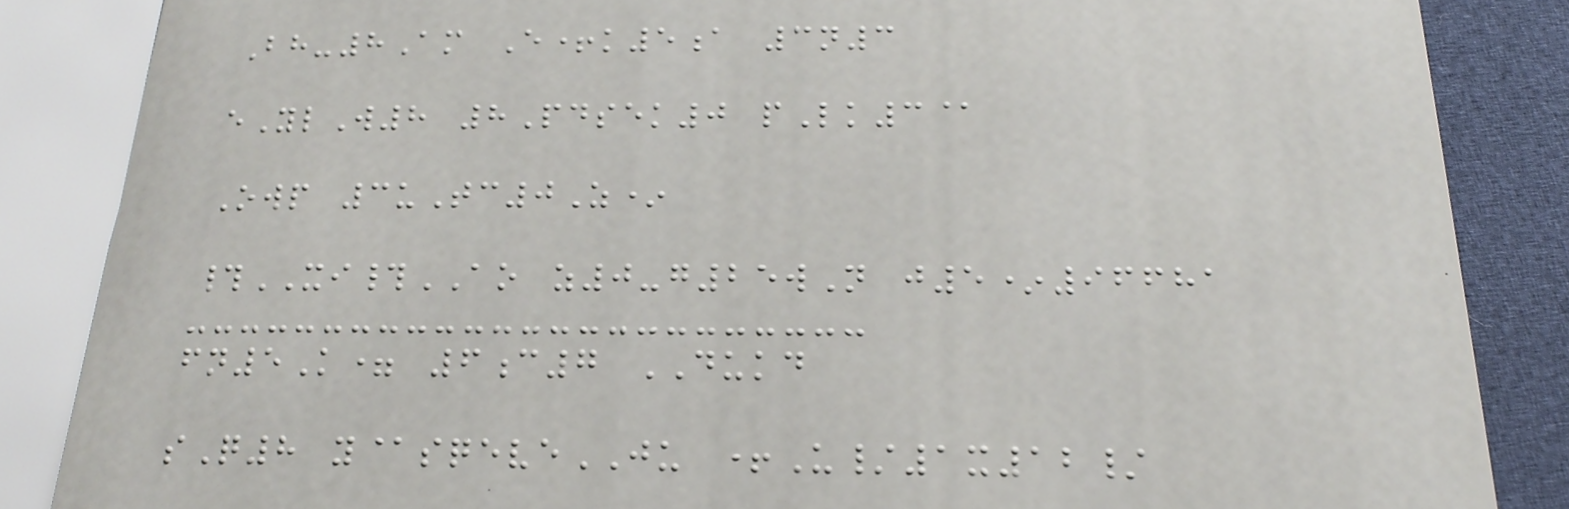Bh-8Am E+k5a 3n3
eYlW8 8Pdsek0 pLk3@
Owp 3uTc0Z*
#XI#AO z0-g25wN j5*96681
fn5K= 6c7 DUKD
sQ8 y@sqeveJU +U/1x12/
